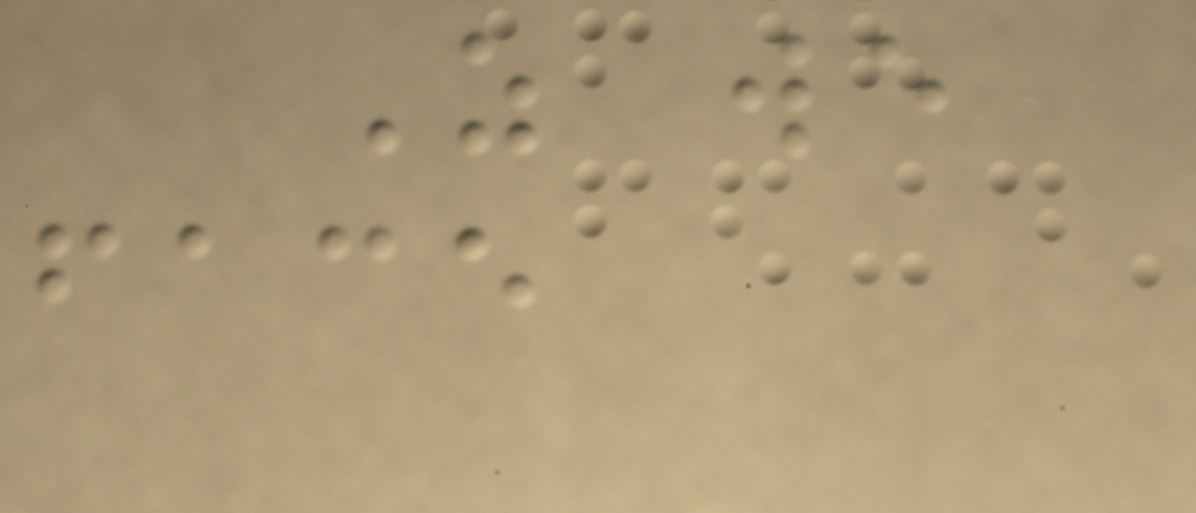As we
face
